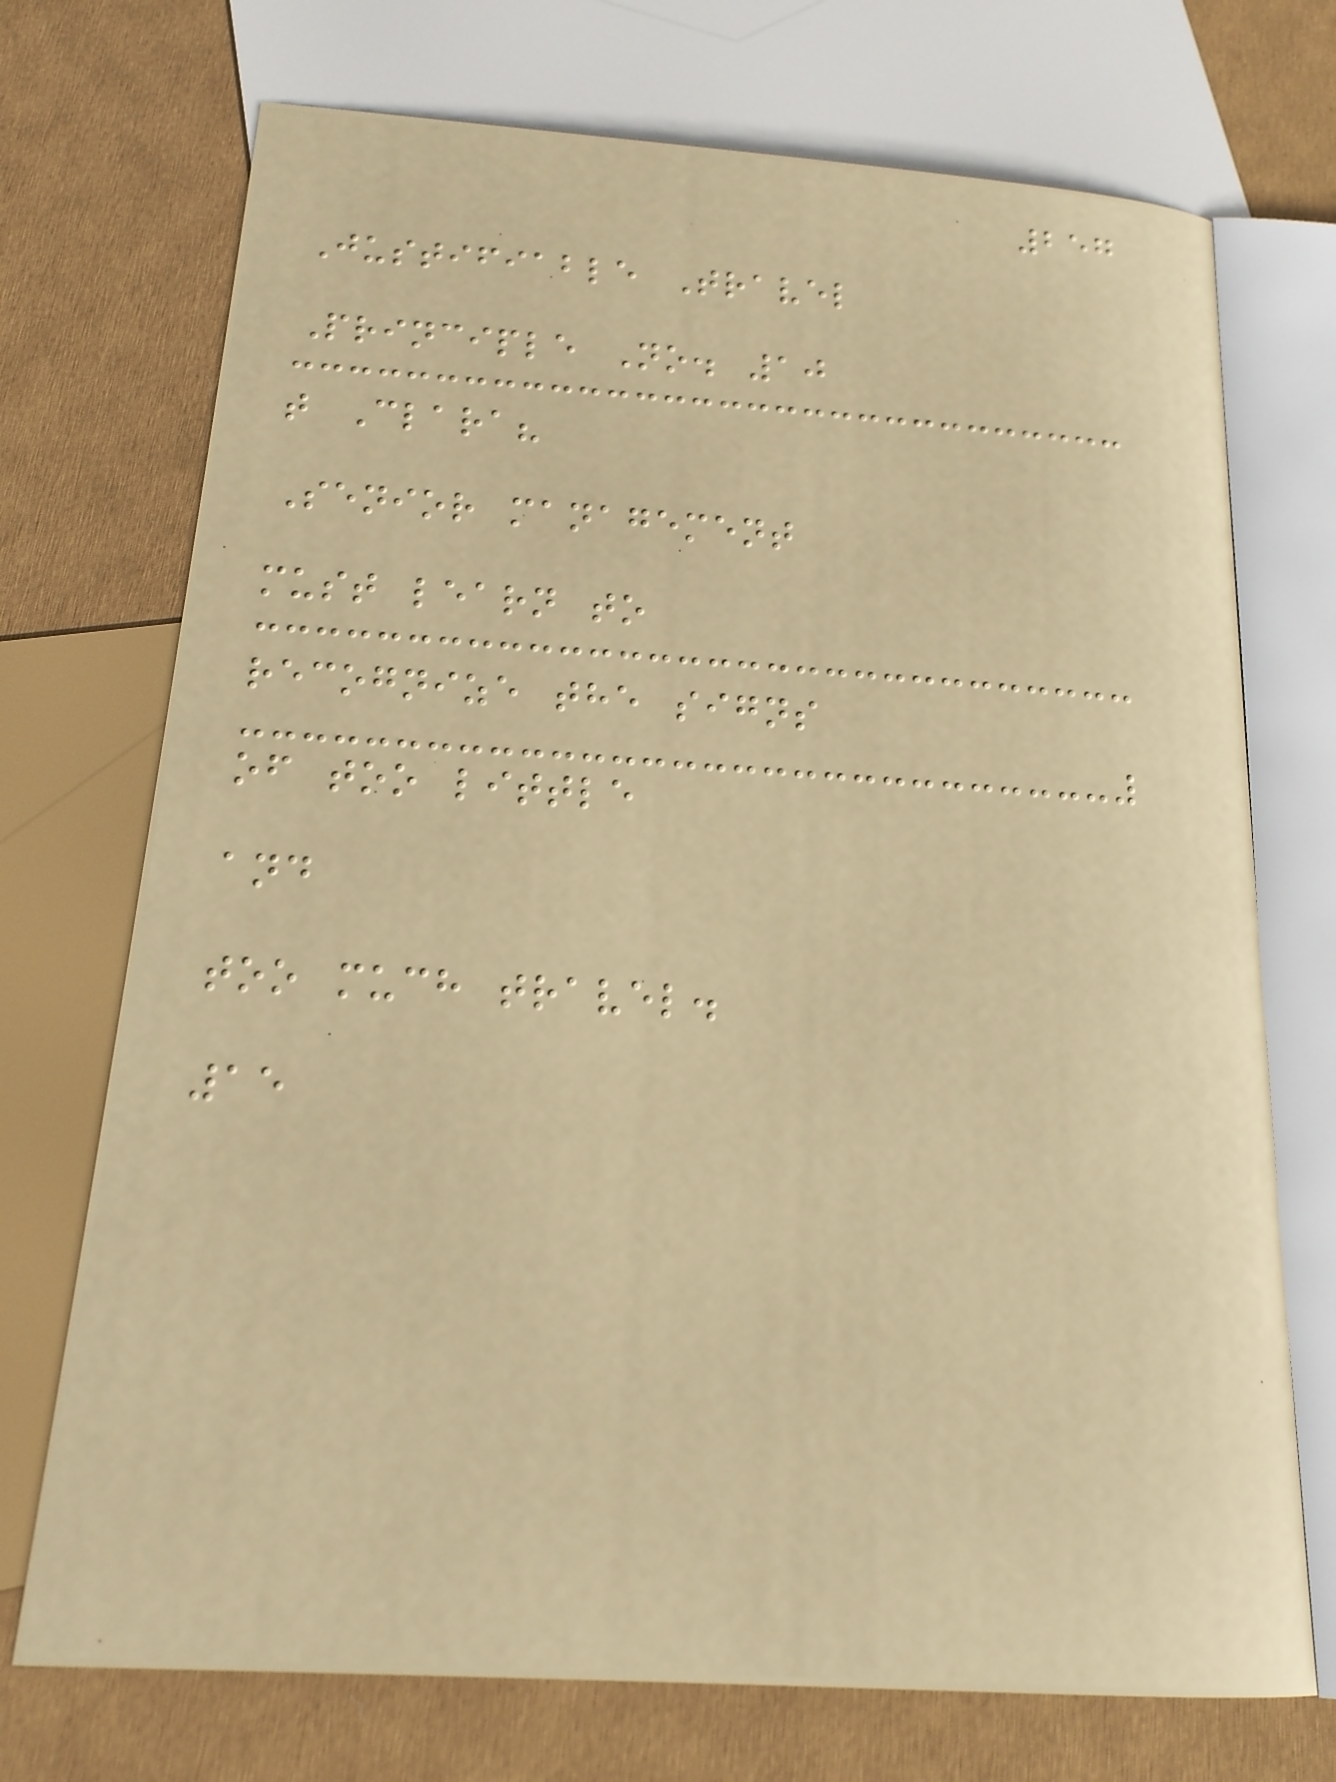257
Justifiable Travel
Principle No. 10
t Clara?
Senior management
must learn to
recognize the signs
of too little
and
too much travel.
15
